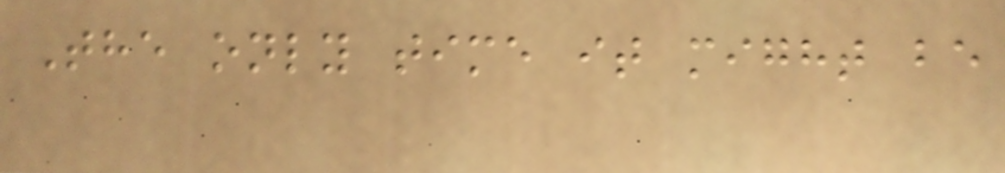The only time it might be
